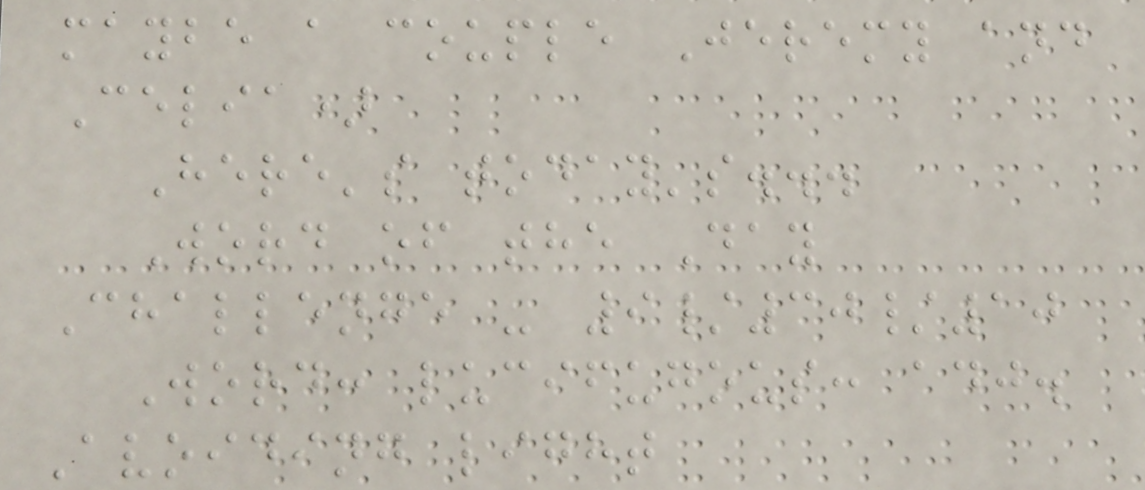maybe a couple Jeremy and
Celia)
Here's today's...
Word of the Day
Challenge - 9/30/10
Word: lucifugous: adj.
Avoiding light
